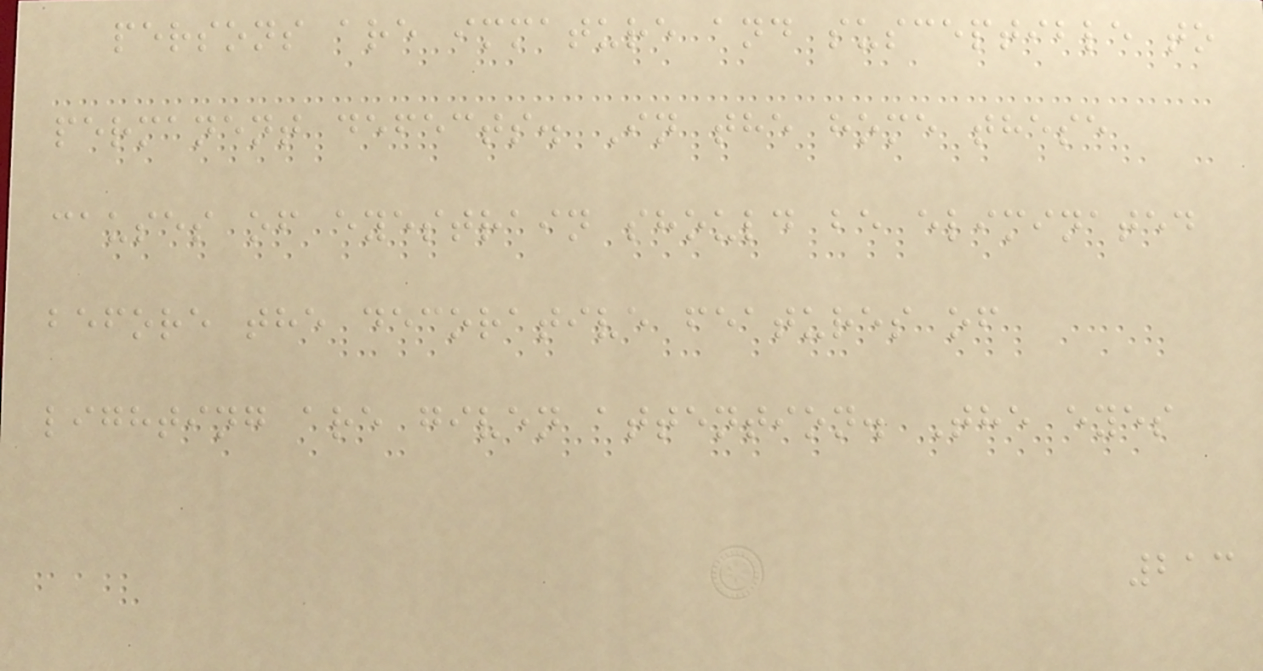persons are immature and susceptible to
permanent defects. In the home these
causes of eyestrain should be eliminated
before the decorative features of
lighting are given attention. The eyes
213
